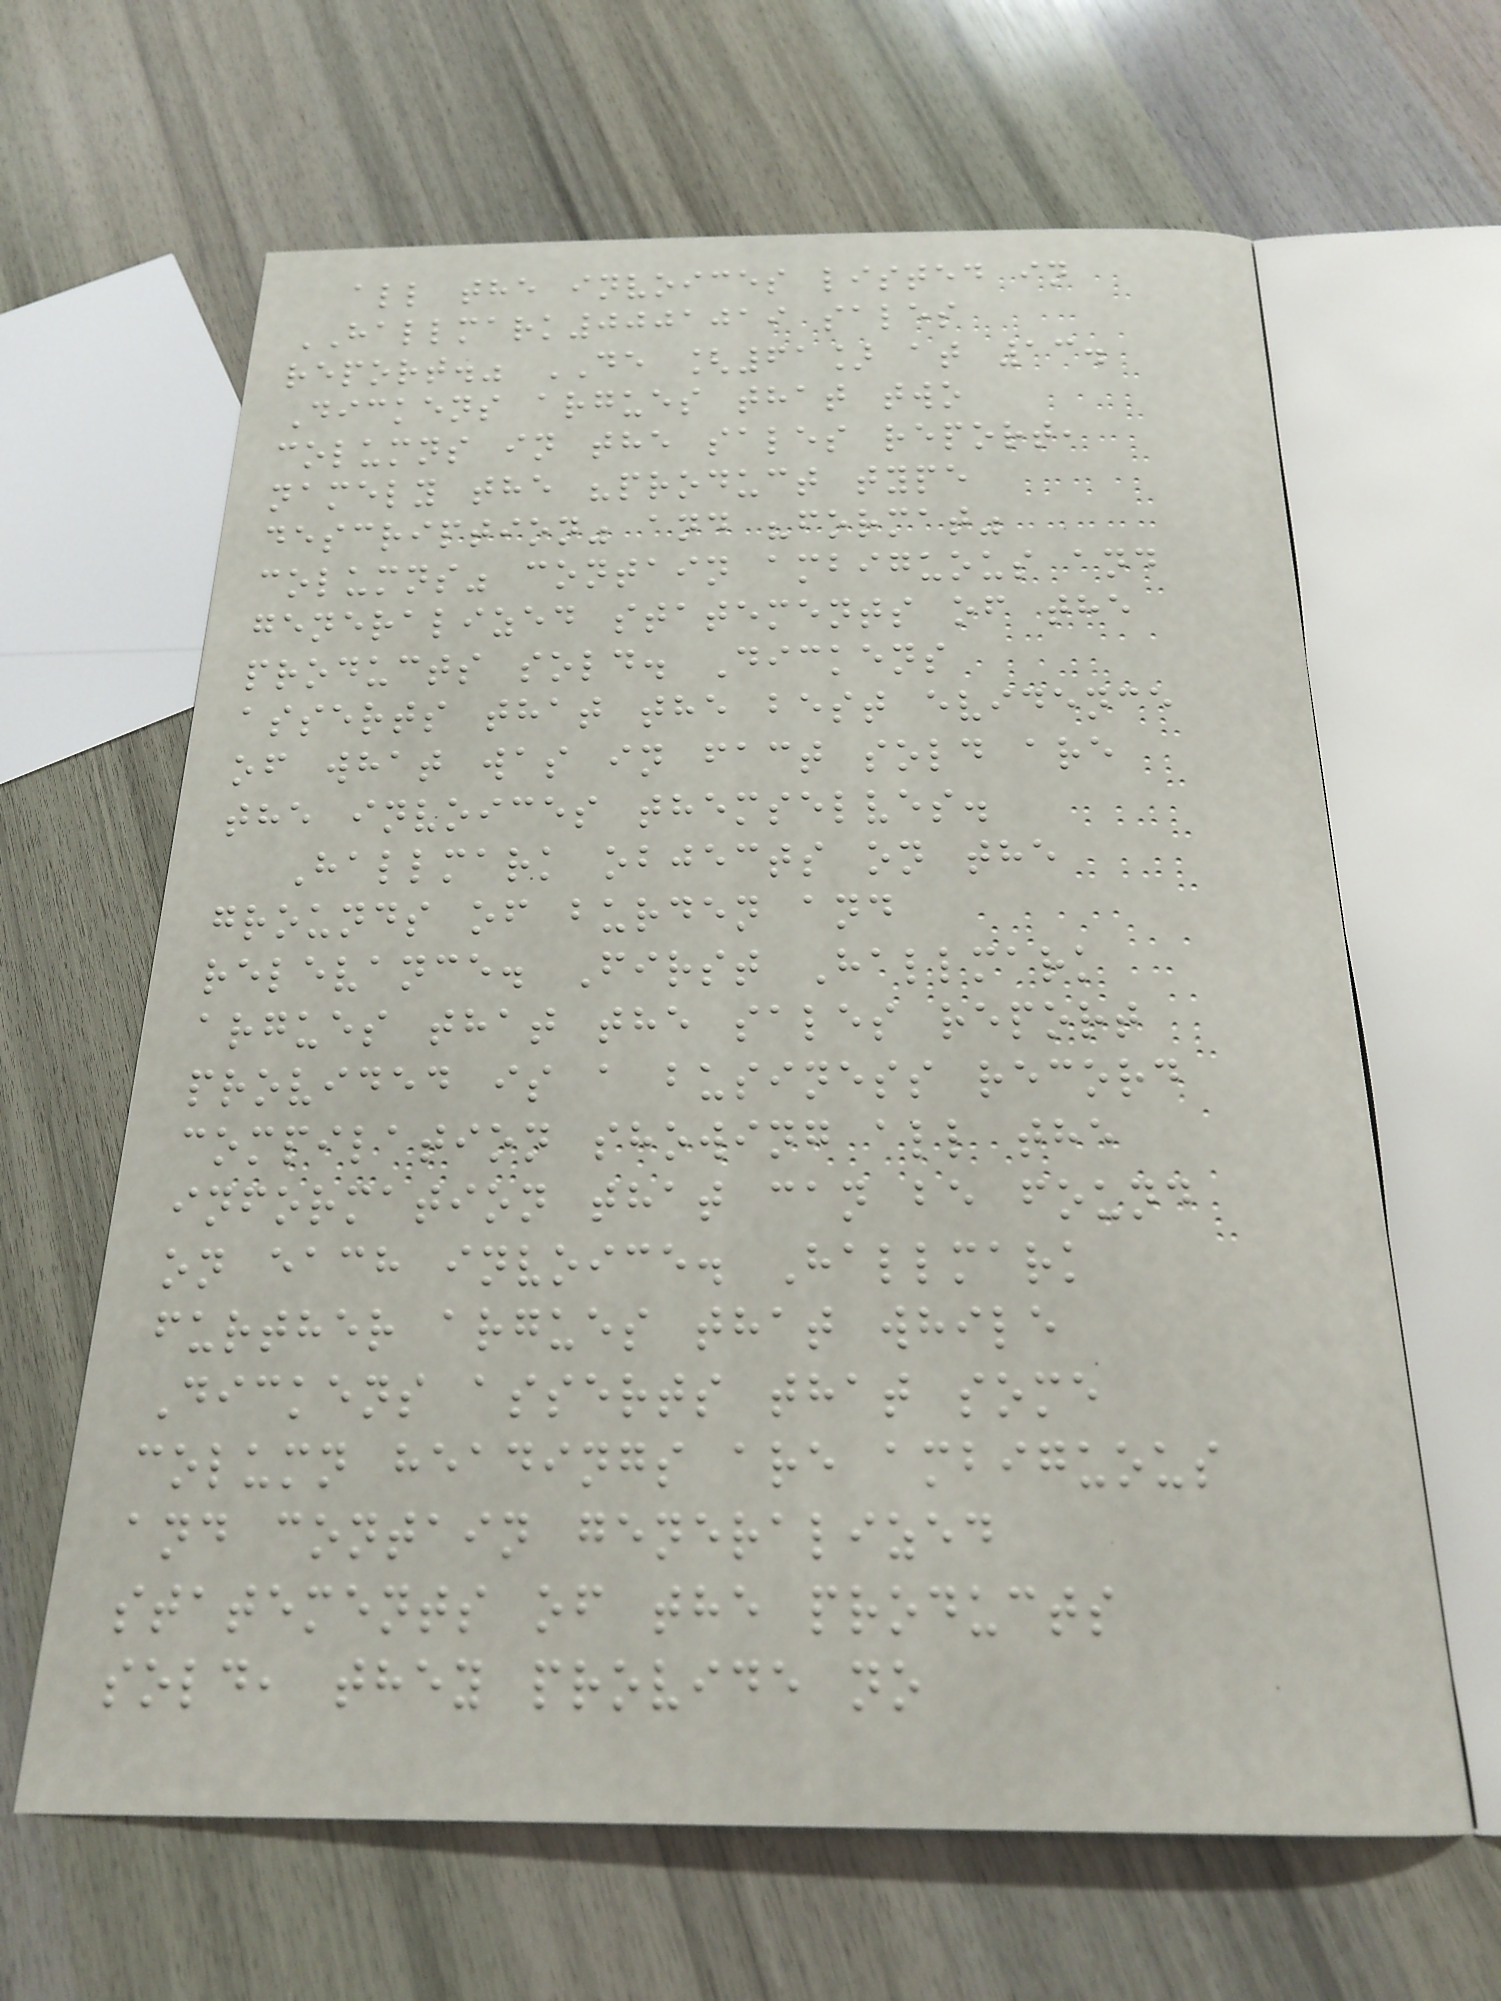all the invoices listed in
HALLMARK0001019 sales
report." DE [61] at 13.
Dickens argues that two
columns in the sales report,
namely the "product type
description" and "format"
columns" contain ambiguous and
generalized statements of the
products sold. Dickens
asserts that the best evidence
of what was in fact sold are
the invoices themselves.
Hallmark objects on the
grounds of burden and
relevance. First Hallmark
argues that the sales report
provided is a business record
compilation showing all the
information that can be found
on each invoice. Hallmark
further argues that while
Dickens asserts that some
column headings are ambiguous
and contain generalized
statements of the products
sold, they provide no
